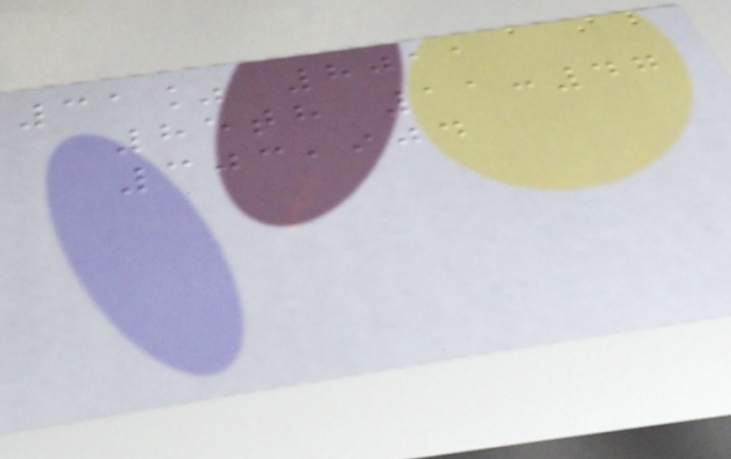31% 8011
85th 11:47
303,904
